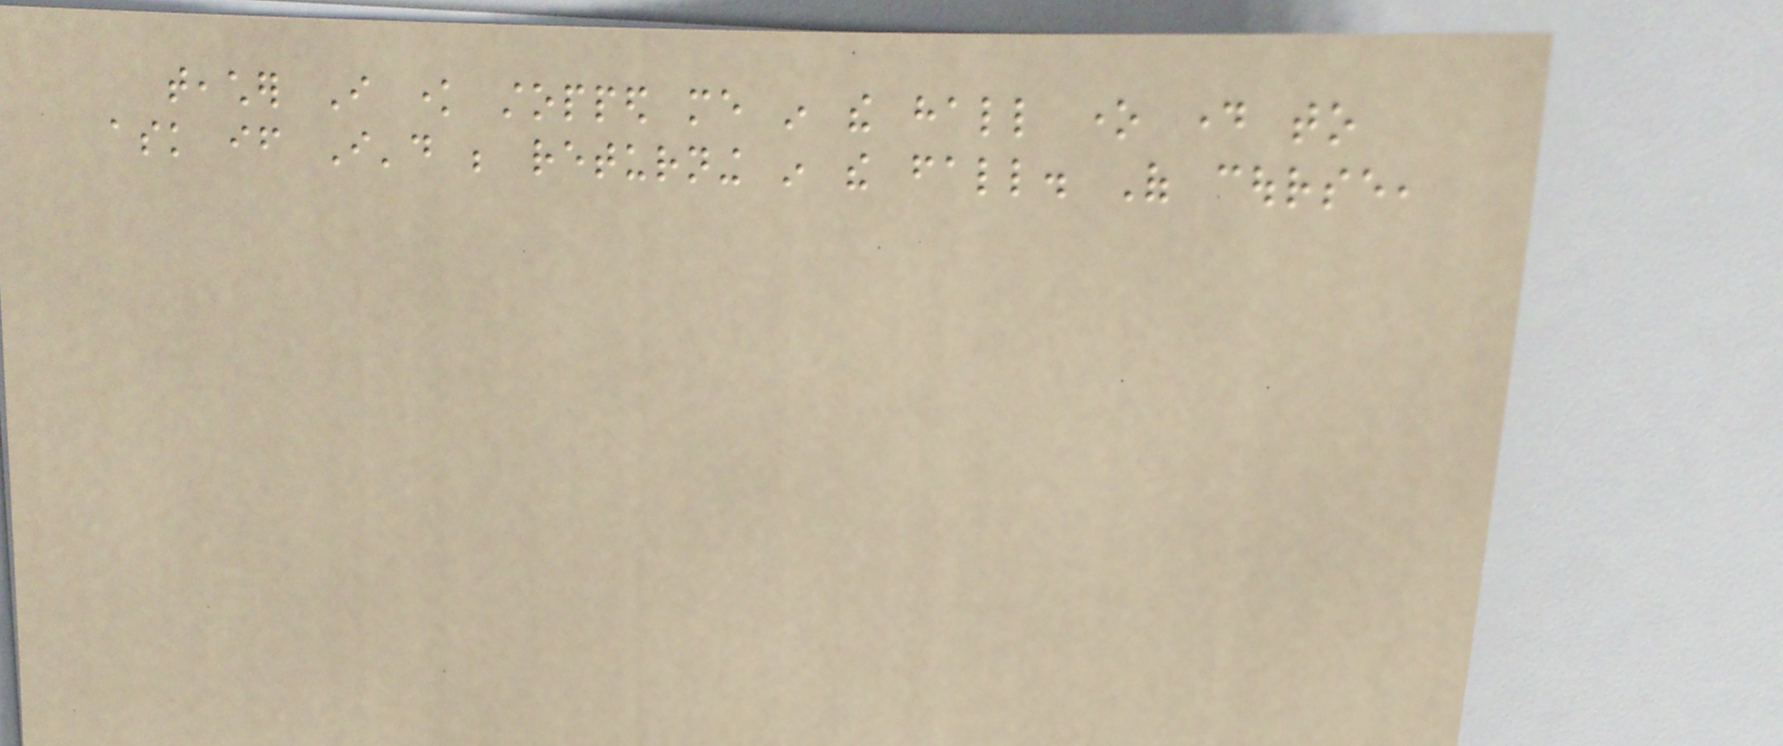teacher I know stopped me in the hall one day to
ask if I'd be returning in the fall. Of course,
